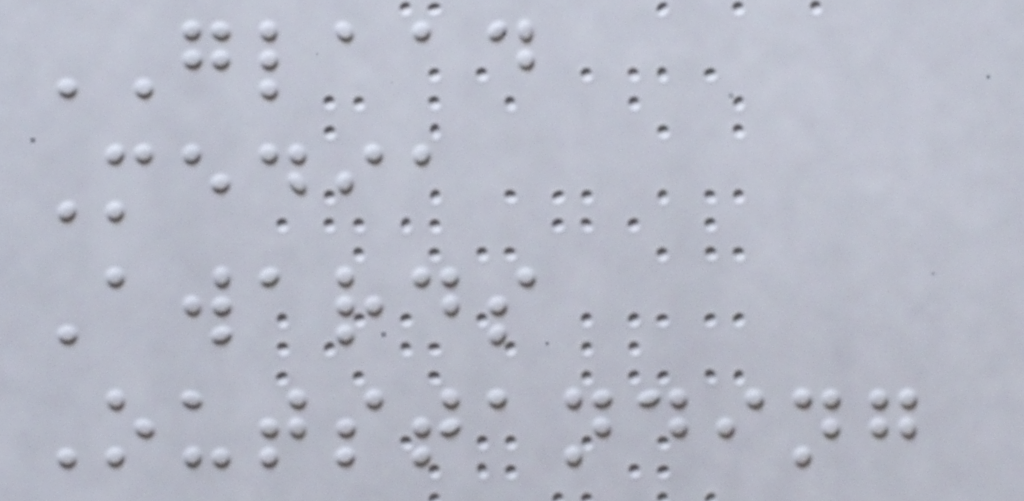GLAAD
Media
Awards
Outstanding
